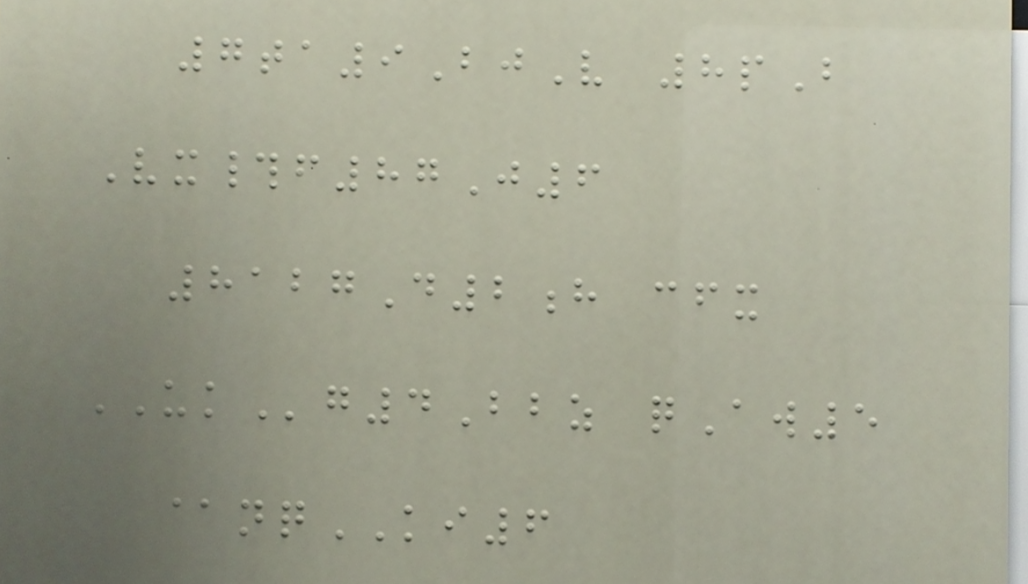7ta9BjV 8pB
Vx#f87J6
8127D2h cfx
UKg4Bbz qAw5
@nqKI6
